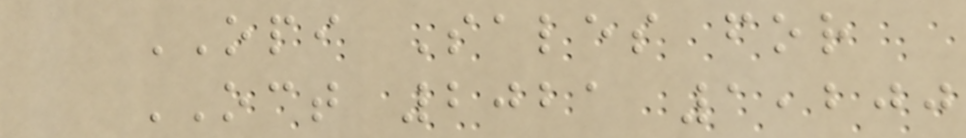OPI Sales for
OCT 2021 1,200
